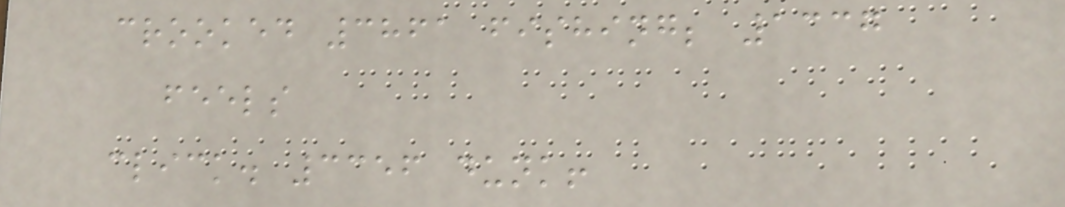crooked 3861 fishing; 1337
feels
click. 3356 dunk!
